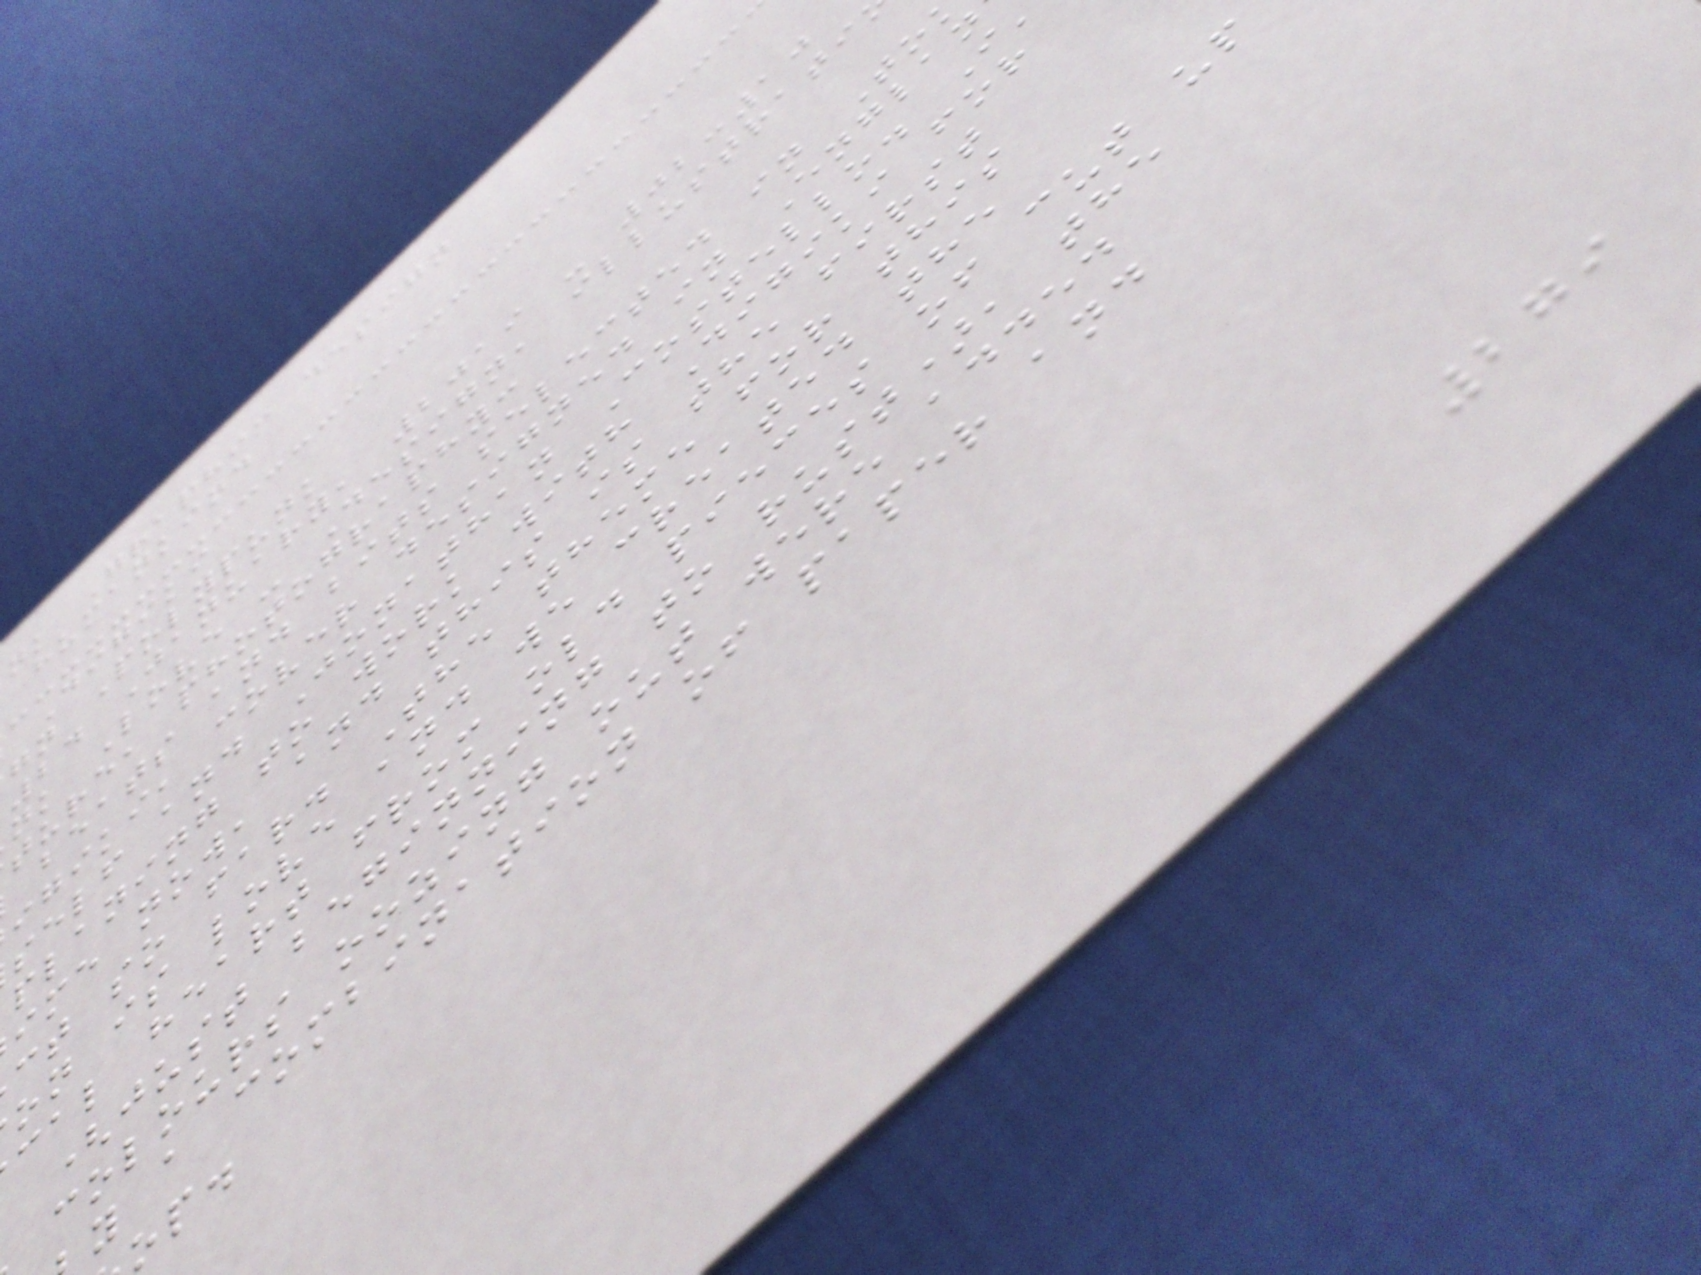nk Graphic design
humankind
Digiki
gn Polypunk
24 January, 2019 - 02:10
nk Love - Design, illustrati
ture, photography:
beats and bits selected in To
igiki, cover designed in Englan
self and Jonathan Costello. I
planing to work with Digiki for
ime now, and this is the first
ct so far. The theme for this
on is love and we created the
cal heart from old pieces of cut up
(just beginning to rust), the
colours oozing out were added
y a combination of paper and
279
